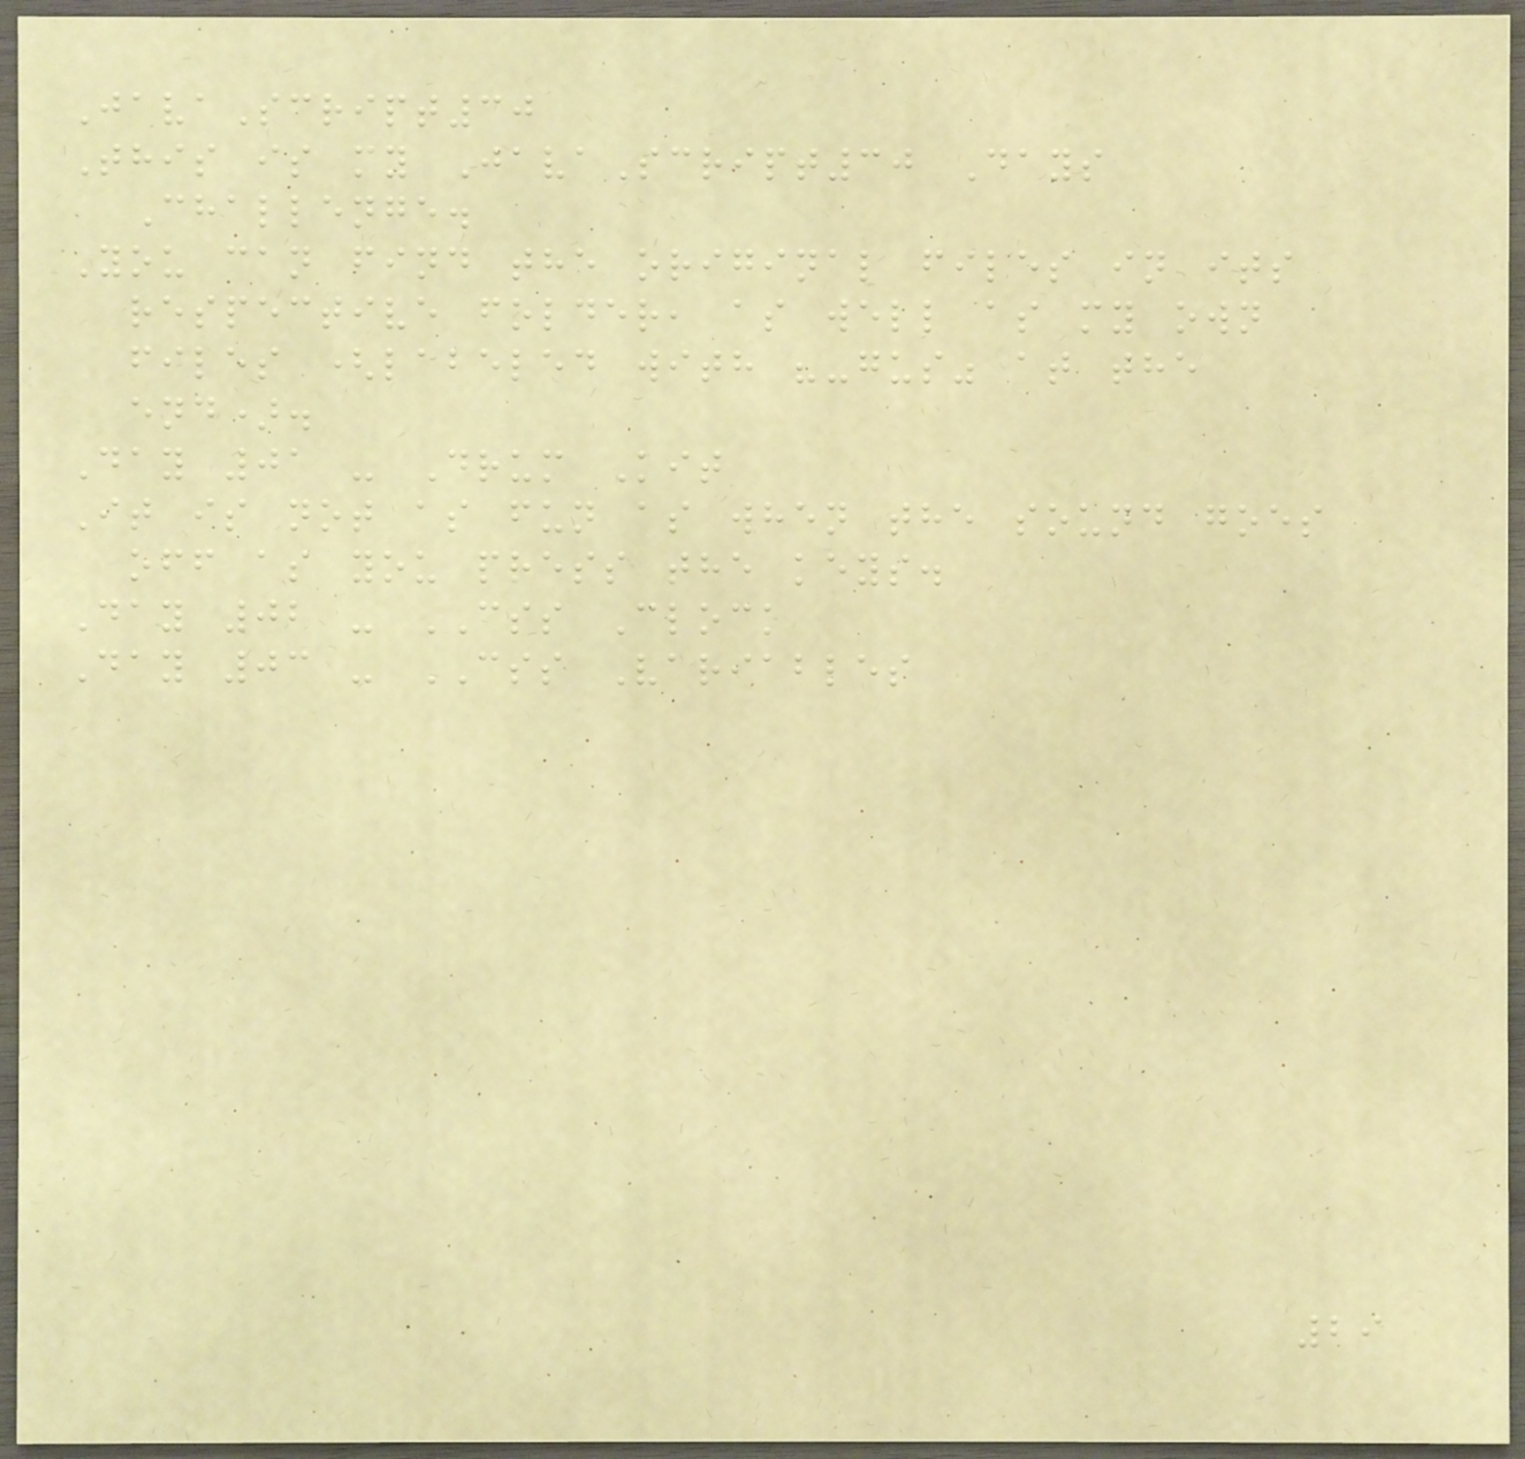JavaScript30
This is my JavaScript30 Days
Challenge.
You can find the original files in its
respective folder, as well as my own
files (labeled with "-gus" at the
end).
Day 01 - Drum Kit
It is not as fun as when the sound goes
off as you press the keys.
Day 02 - CSS Clock
Day 03 - CSS Variables
29
